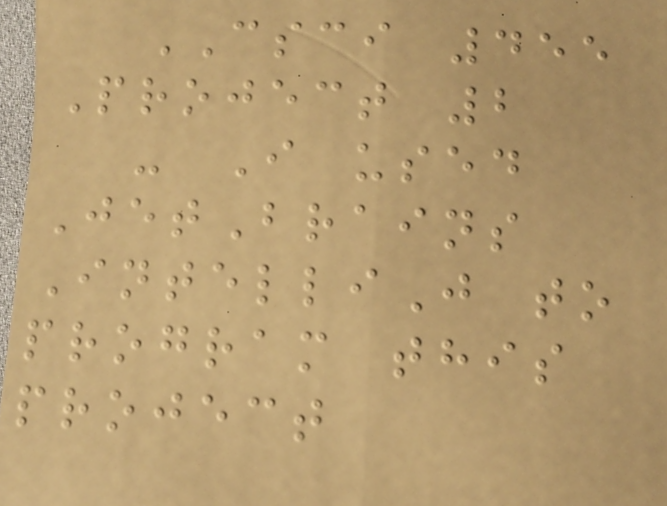CSCI 455
Project 2
- I used
JetBrains
IntelliJ to
program this
project
